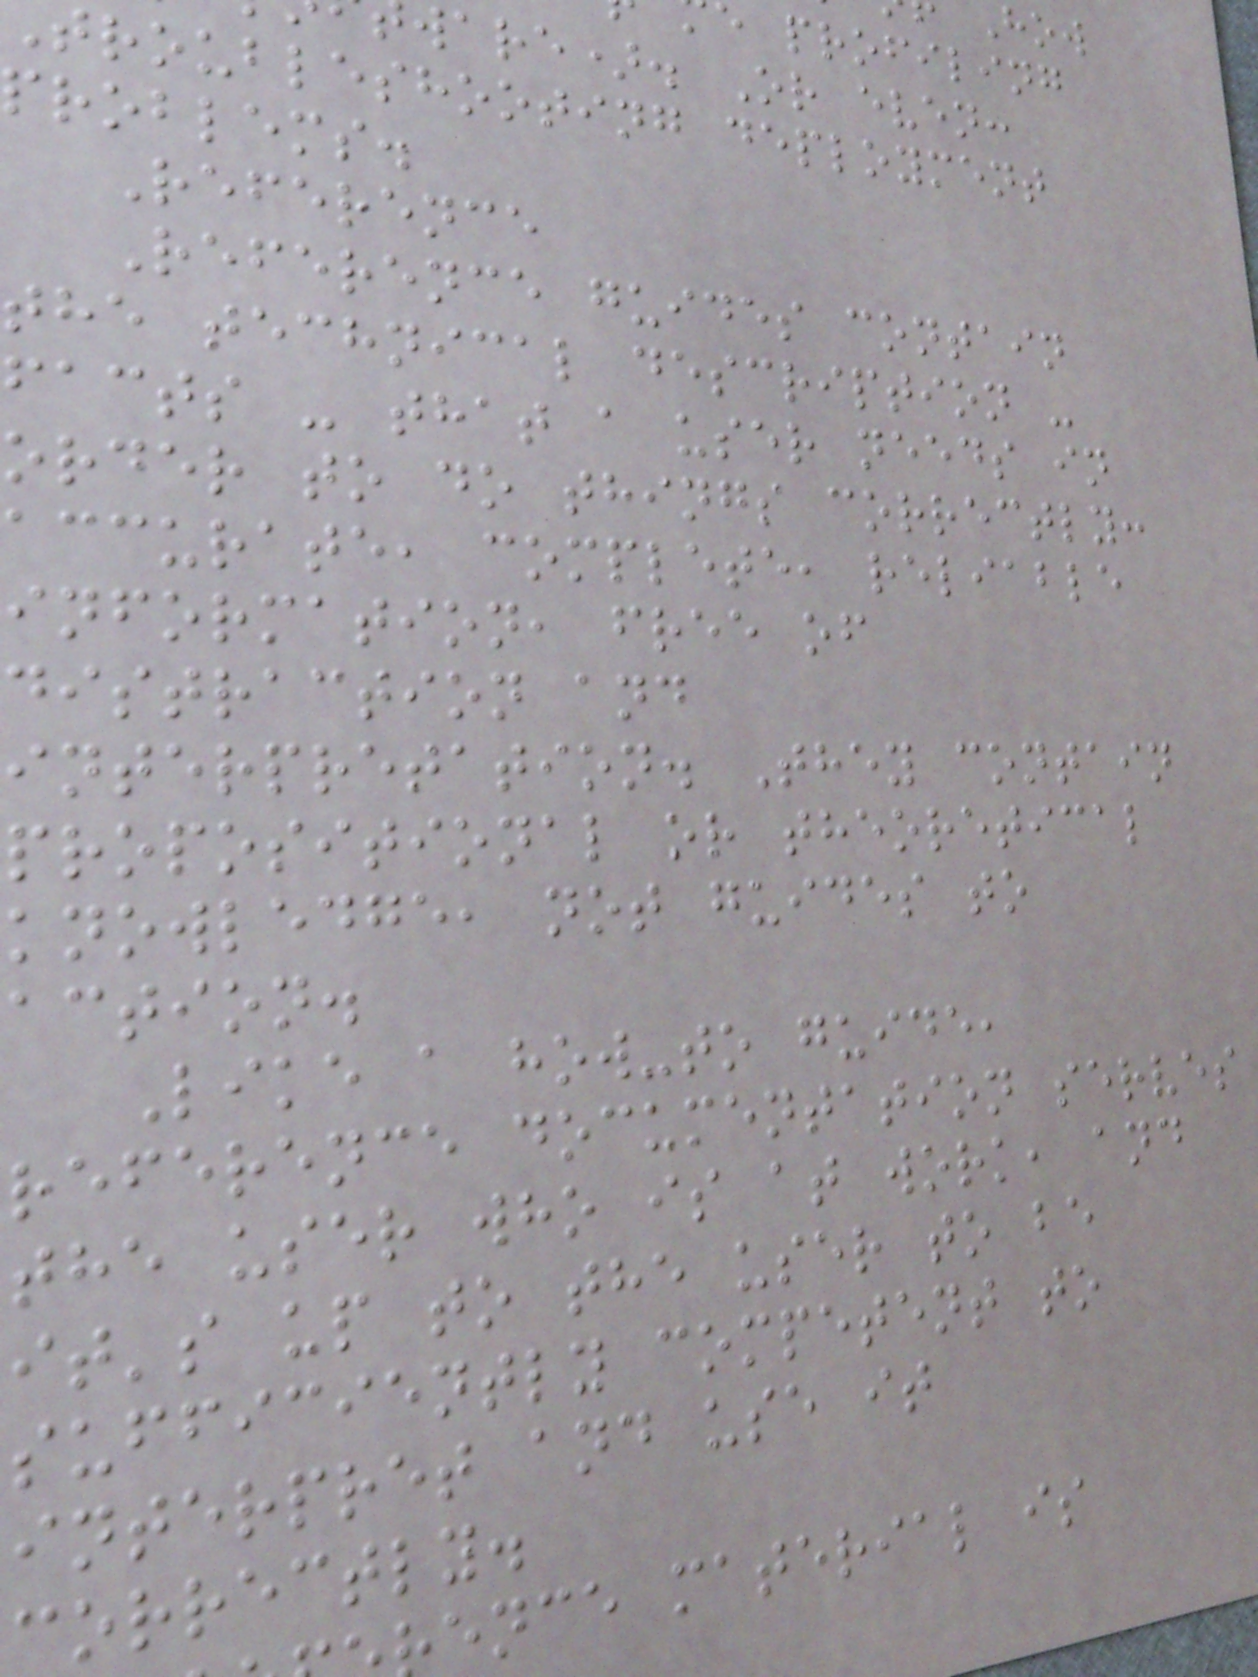e profiling
ware). Or even:
troubleshooting deployment
problems.
Reference
Reference guides contain
the technical description -
facts - that a user needs in
order to do things correctly:
accurate, complete, reliable
information, free of
distraction and
interpretation. They contain
propositional or theoretical
knowledge, not guides to
action.
Like a how-to guide,
reference documentation serves
the user who is at work, and
it's up to the user to be
sufficiently competent to
interpret and use it
correctly.
ence material is
